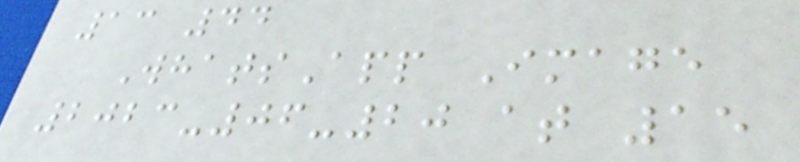13 44
WhatsApp Image
2023-06-20 at 15
